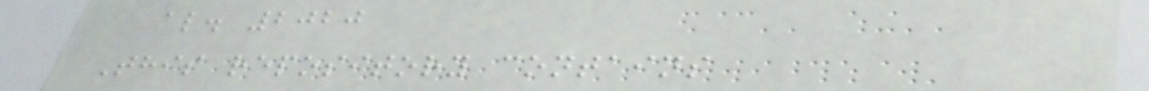al. 2020
This repository contains
